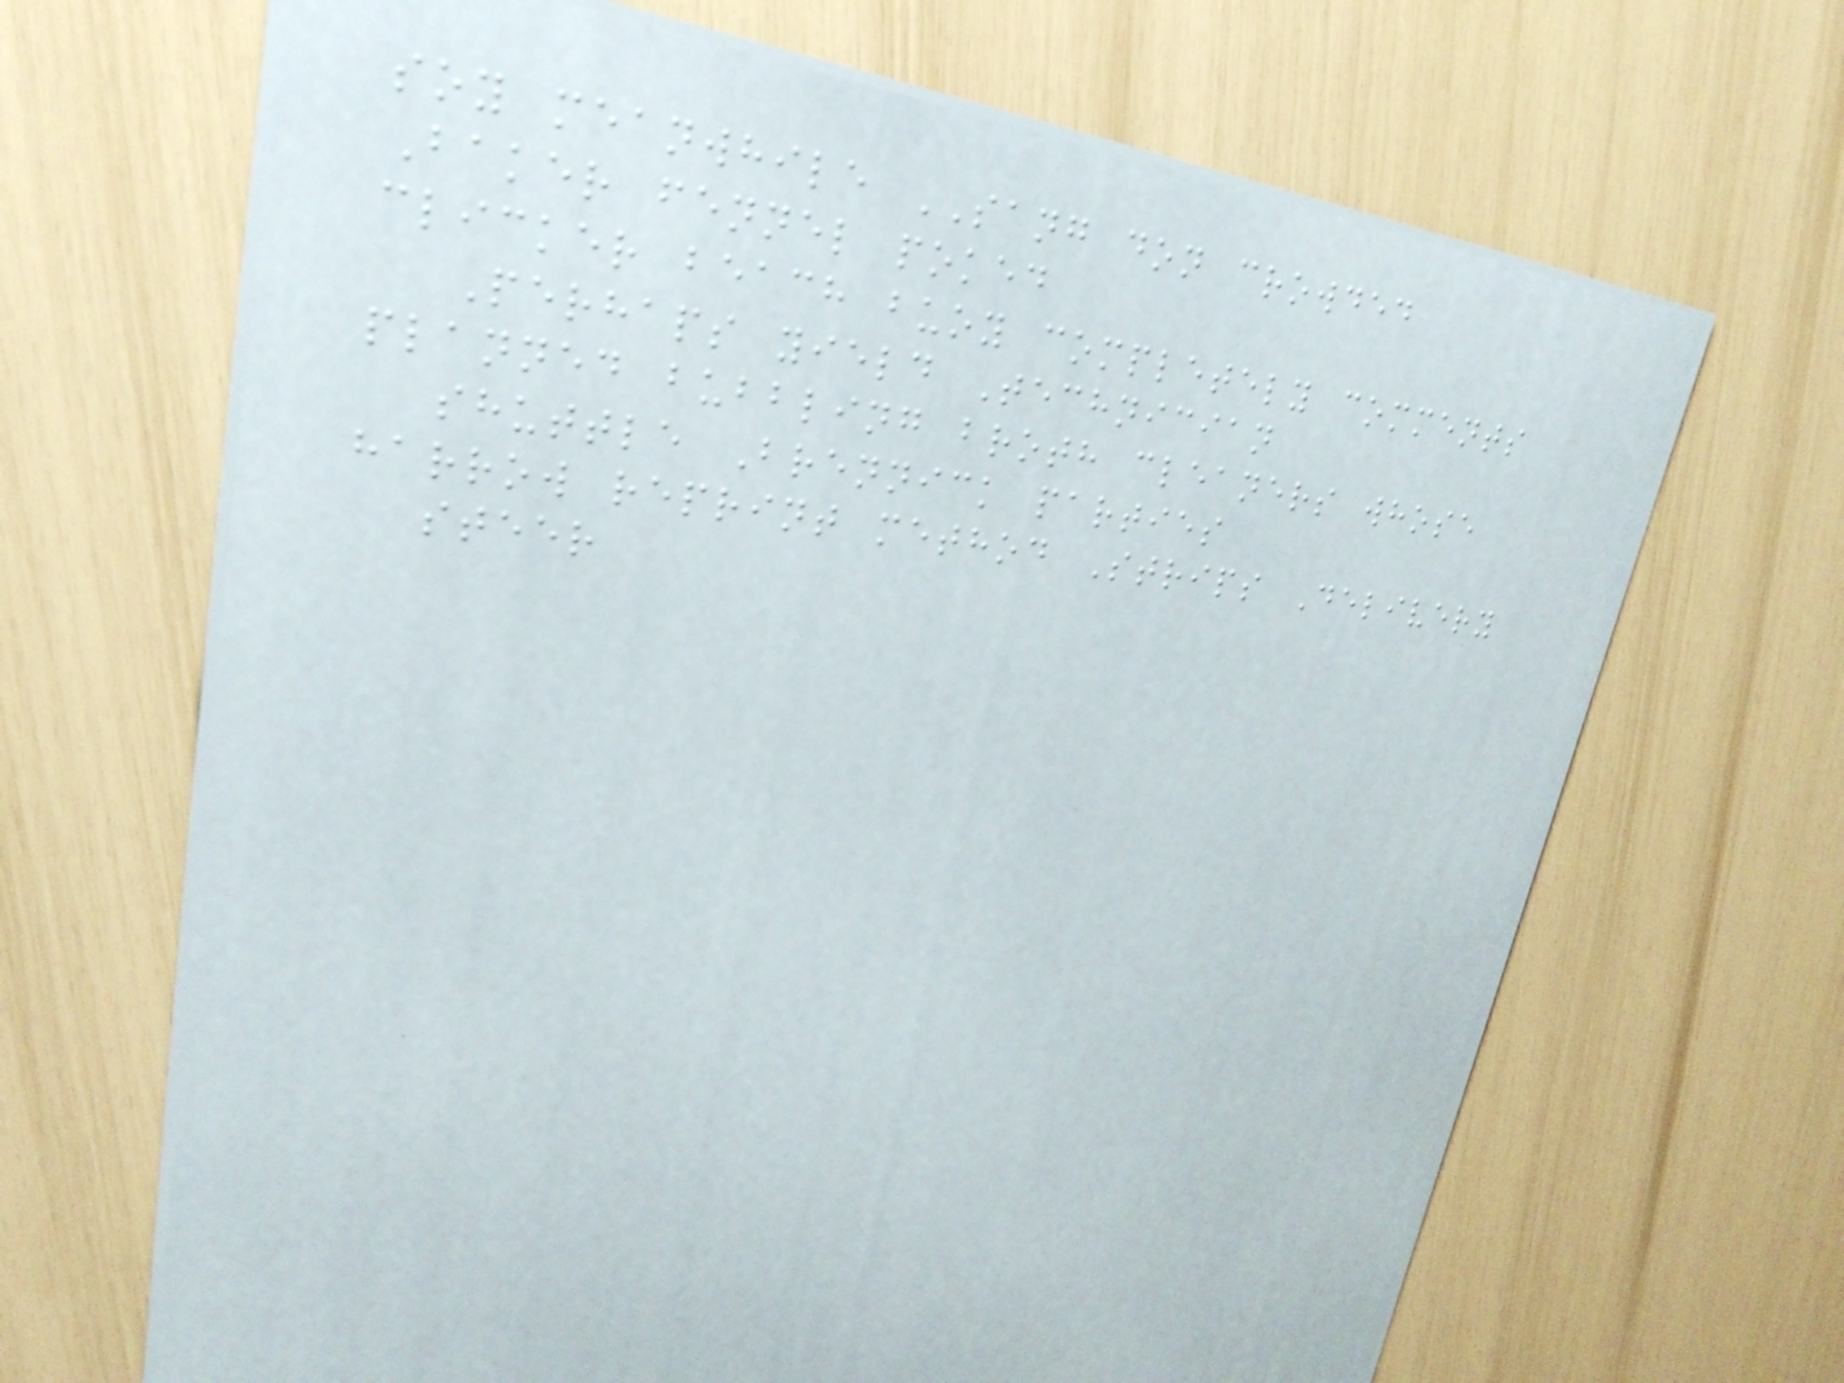soy meanwhile SANG don crowded
Baker fennel poked
clicker beach buoy completely comments
Perhaps yield Technician
planned bubbling broth cleaners whose
shuttle Brennick parties
harrow reprint method Strips Delivery
steer
